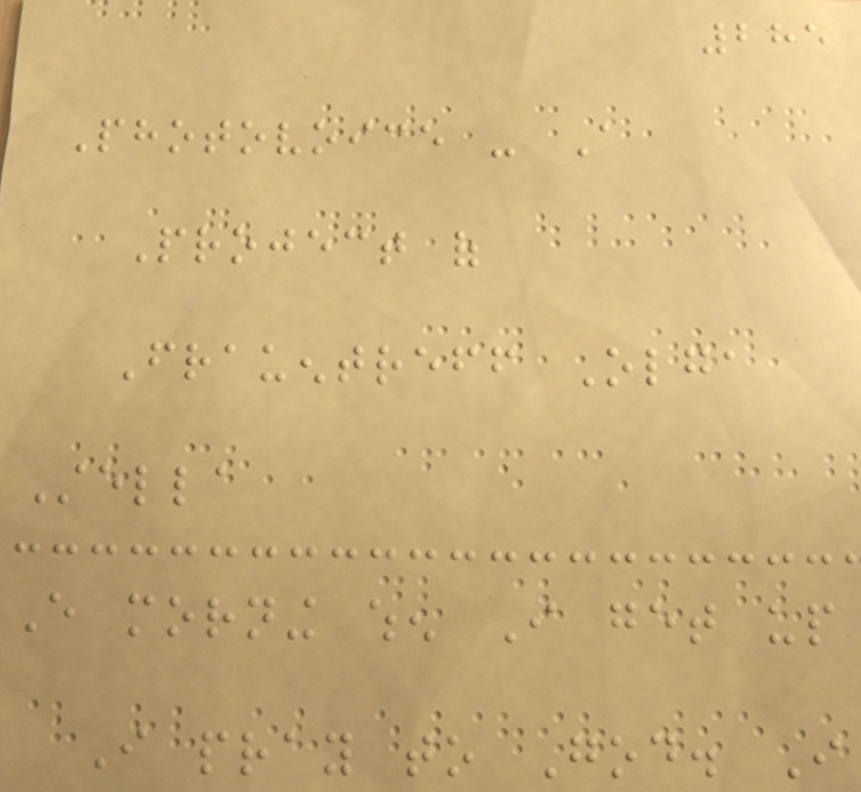285
Photovoice - A
Project of
Frauentreff Olga
Stella
Every morning when I get up
I pray to God. I
